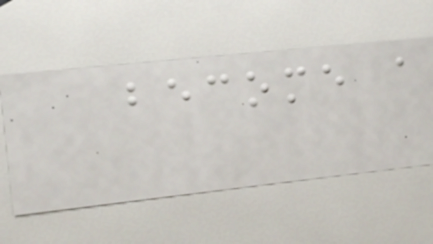become a
